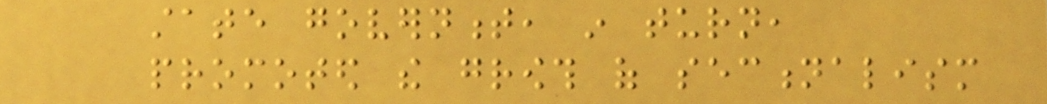state government, in turn,
promoted the growth of sectionalism
